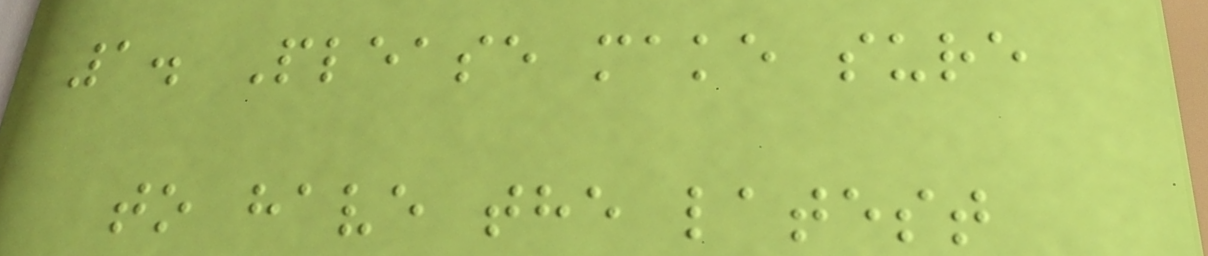1. Please make sure
to have the latest
